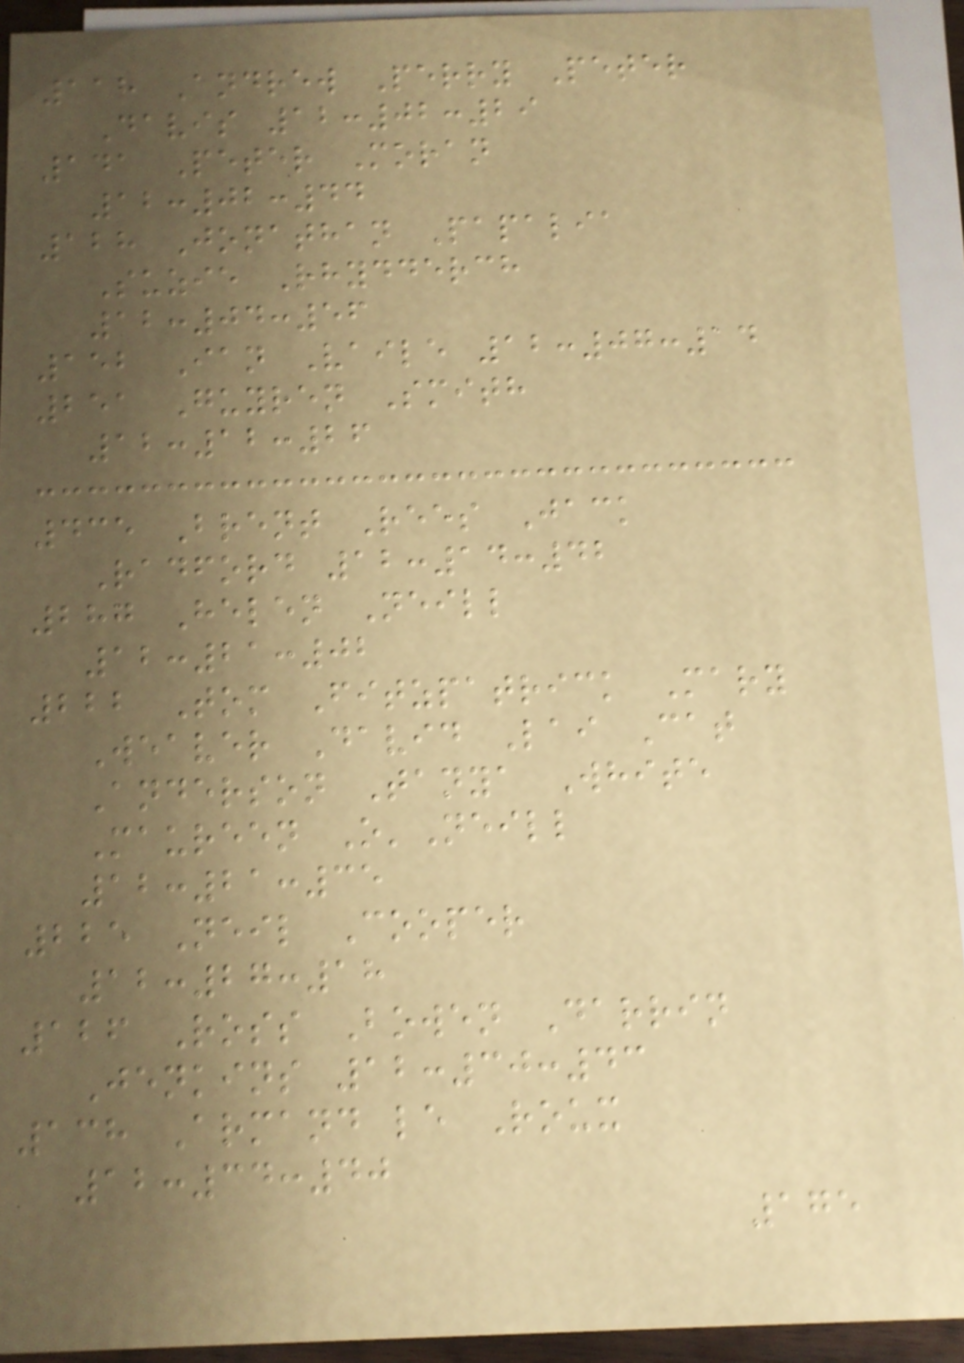118 Andrew Perry Peter
Davis 12:02:29
141 Peter Moran
12:02:44
128 Jonathan Papalia
Suzie Rhydderch
12:04:56
152 Ian Vaile 12:07:14
251 Guyren Smith
12:12:26
435 Brent Rees Jack
Radford 12:14:42
287 Helen Neill
12:21:02
222 Tom Fitzpatrick Mary
Weaver David Lai Cat
Anderson Tanya White
Maureen O'Neill
12:21:35
225 Neil Cooper
12:27:18
126 Ross Bowen Darrin
Jenkins 12:30:43
138 Armand le Roux
12:34:40
175
